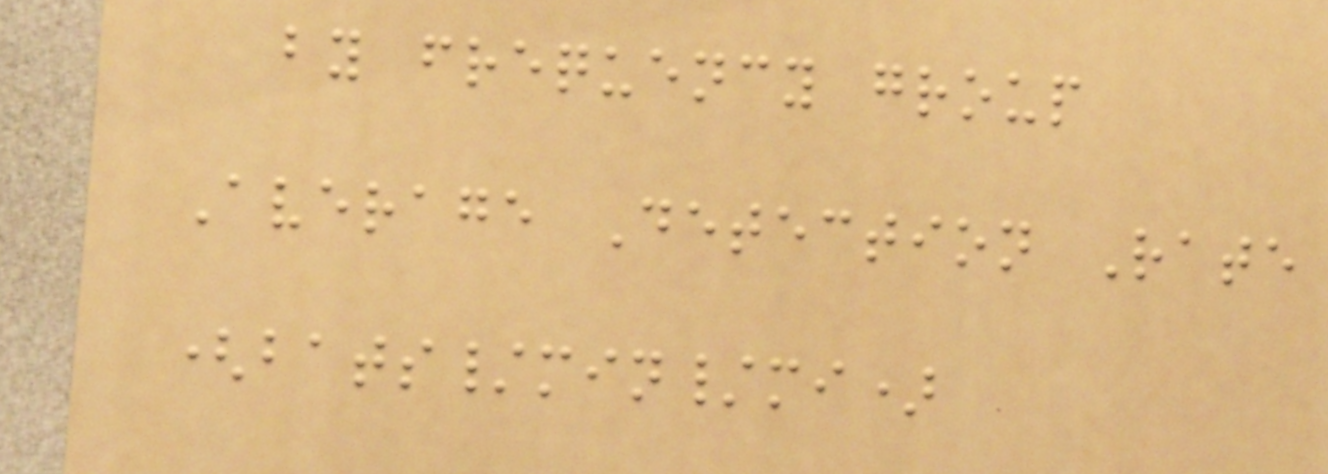by frequency group
Average Detection Rate
(bats/min/mi)
